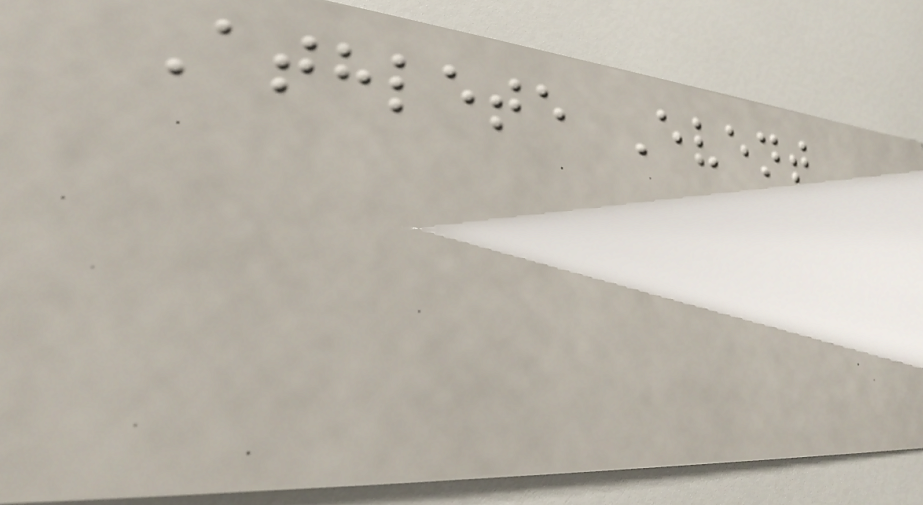Athlete Event
